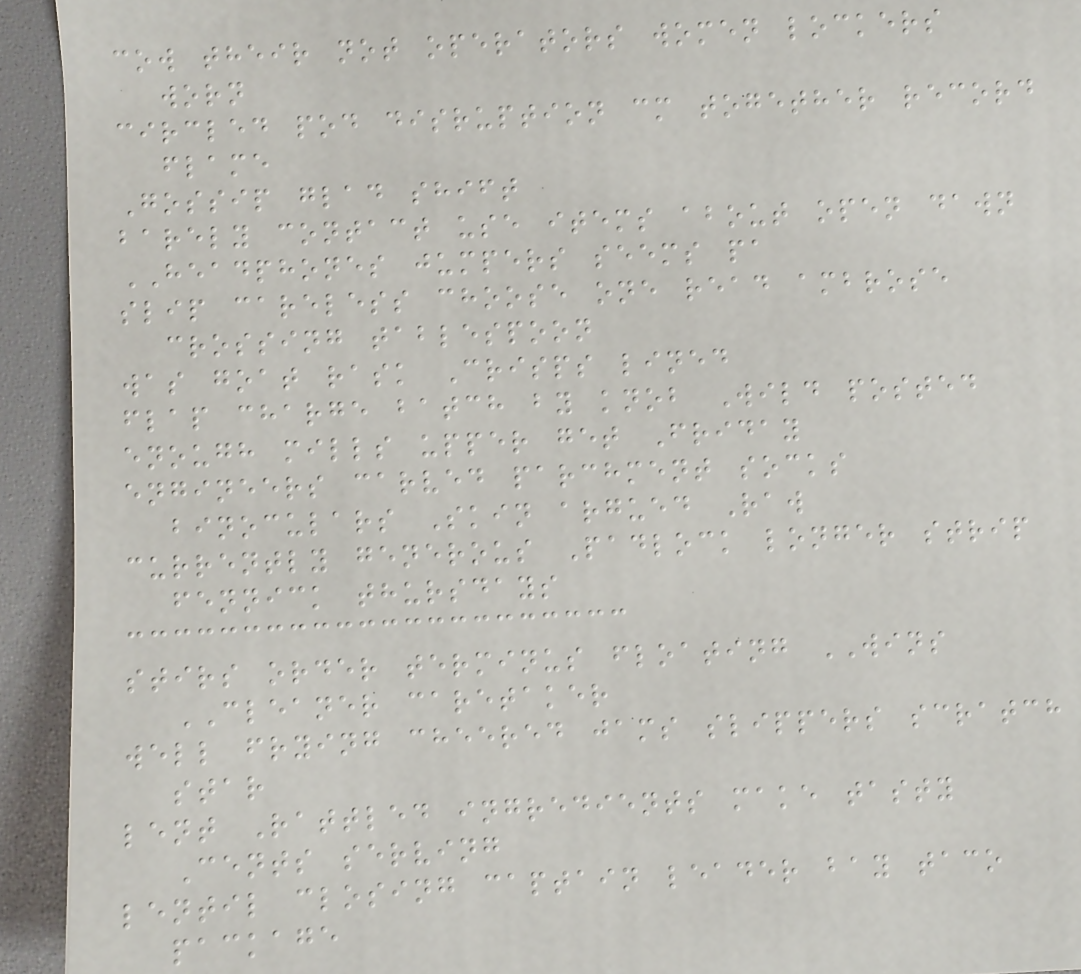cow their not operators women lockers
worn
circled pod disruption cm together record
flame
Gossip glad shift
barely contact use items about open dawn
HEADPHONES jumpers seems pa
slip careless choose one read ambrose
crossing tablespoon
was goat rask Crisps lined
flap charge batch by knob Wild posted
enough mills upper get Friday
engineers carved parchment socks
binoculars Skin argued Raw
currently generous Padlock longer strip
fennick thursdays
stirs order terminus floating WINS
CLEANER caretaker
well frying cheered jams slippers scratch
star
lent Rattled ingredients make tasty
Cents serving
lentil closing captain leader bay taco
package
